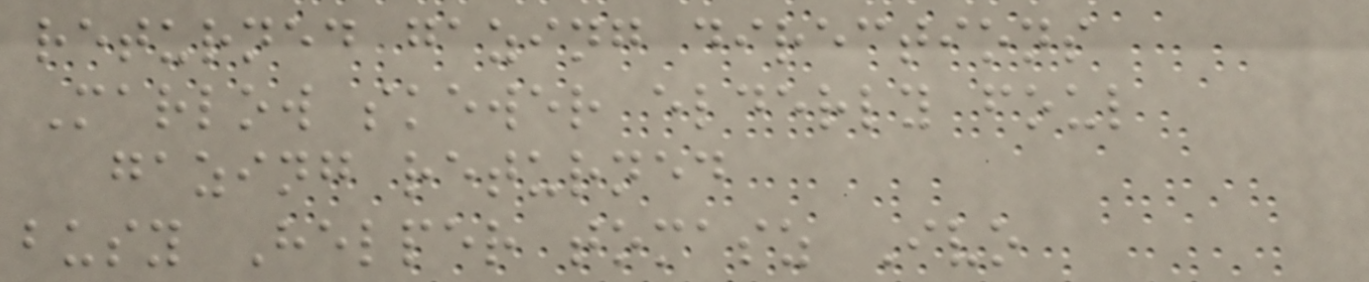returned gazing directions
Marlow skewer elderly foul
gazing returned
busy Helper tomasz Ivo
